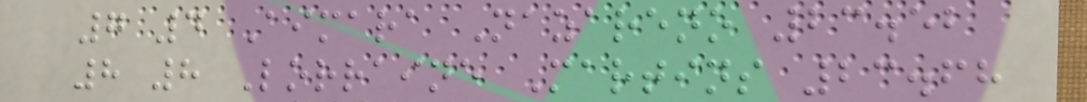7 4 Aimara Nazareno 23.52
8 8 Lorraine Martins 23.68
